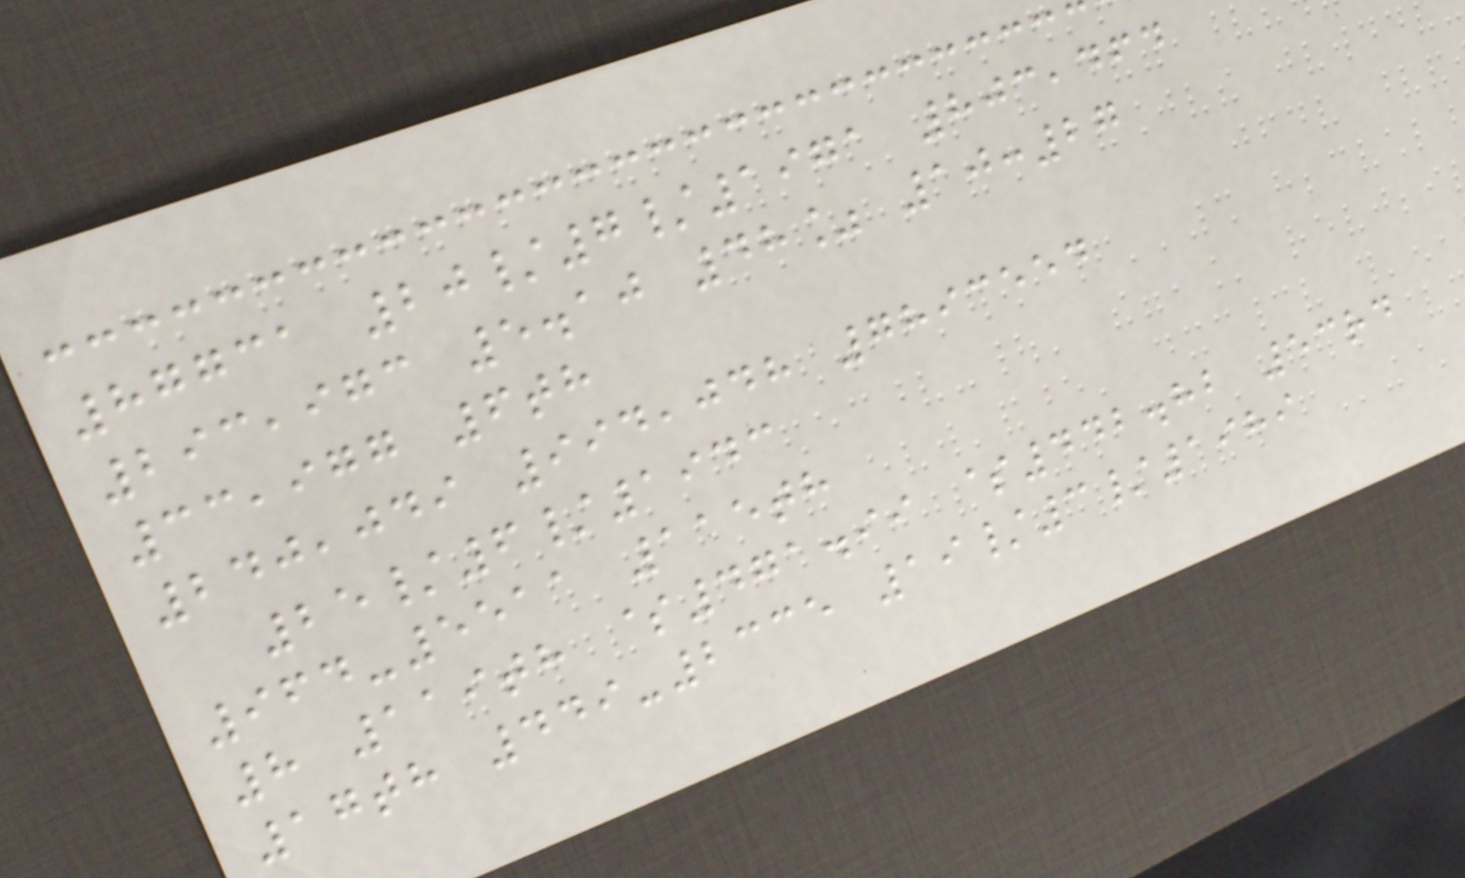87731 20/7/1971 803,464
293,973 5.10 48% 10:27
33,977 6th
240,049 994,048 7893554
25/6/1943
964-5511 115th
8 119th $471.99 $442.82 53rd
17th 449-2335 19/3/1989
